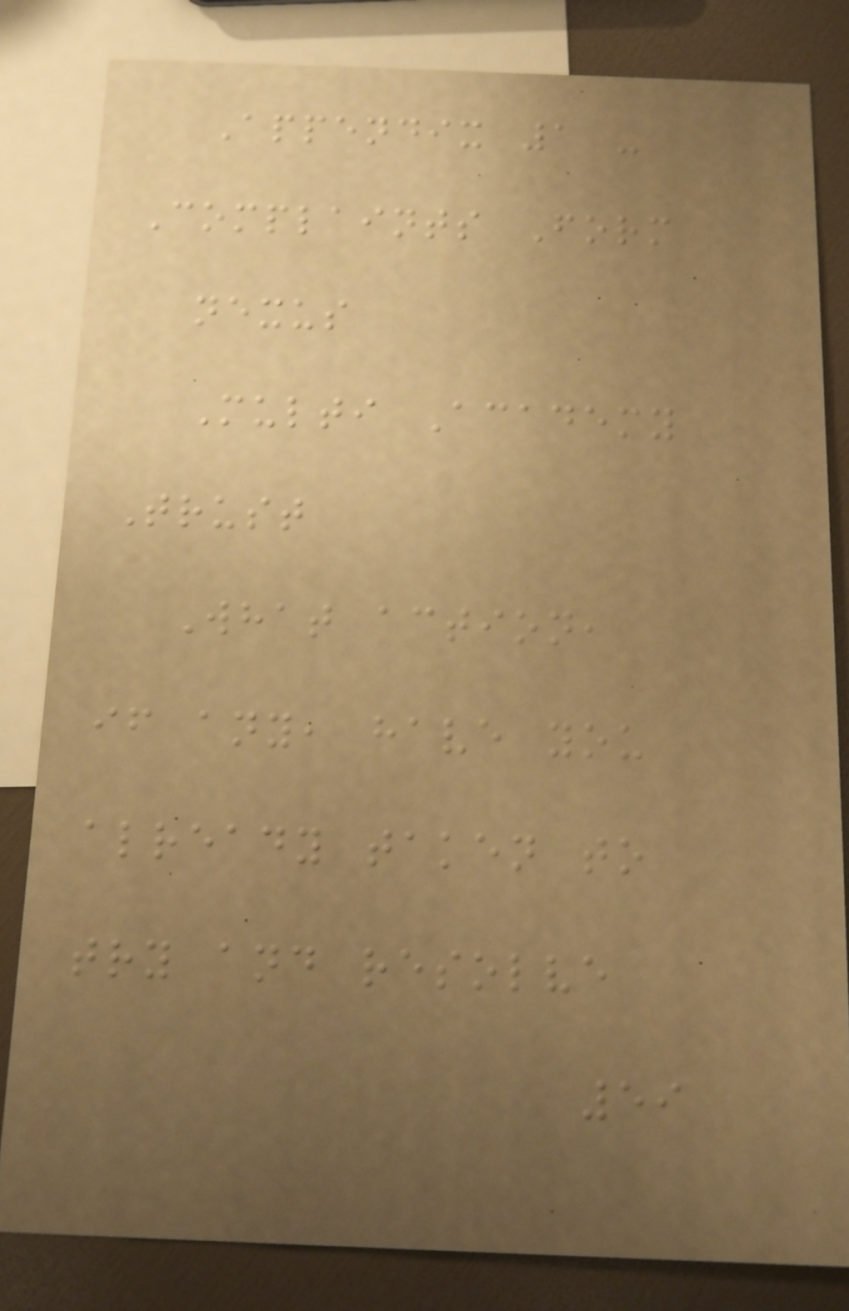Appendix 1 -
Complaints Form
nexus
Multi Academy
Trust
What action,
if any, have you
already taken to
try and resolve
59
